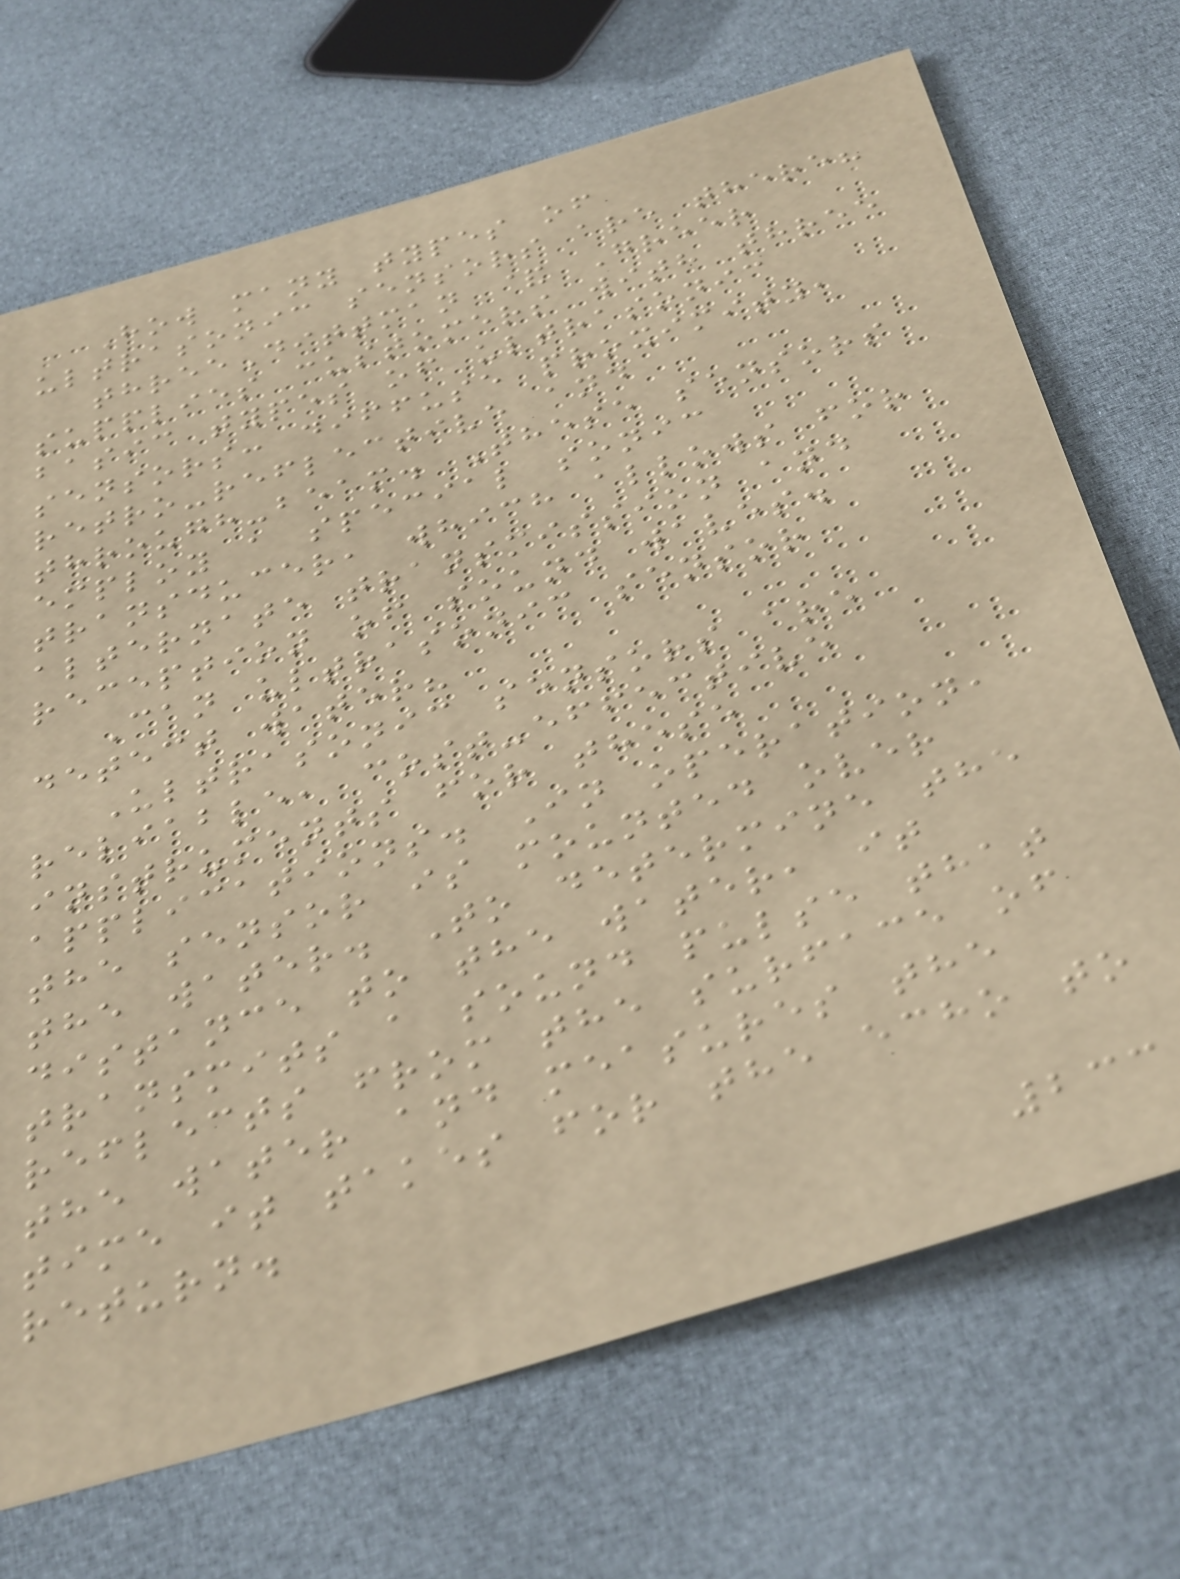How many types of
ultrasonic sensors are there?
threeDittman & Greer
supplies customers with three
basic types of ultrasonic
sensors: diffuse proximity,
retro-reflective and
through-beam. These sensors
employ a special sonic
transducer, which allows for
alternate transmission and
reception of sound waves.
Can ultrasonic sensor
detect water?
Ultrasonic sensors are
reliable, cost-effective
instruments for these
applications. In operation,
the sensor is mounted over
the water. To determine the
distance to the water, it
transmits a sound pulse that
reflects from the surface of
the water and measures the
time it takes for the echo to
return.
233
